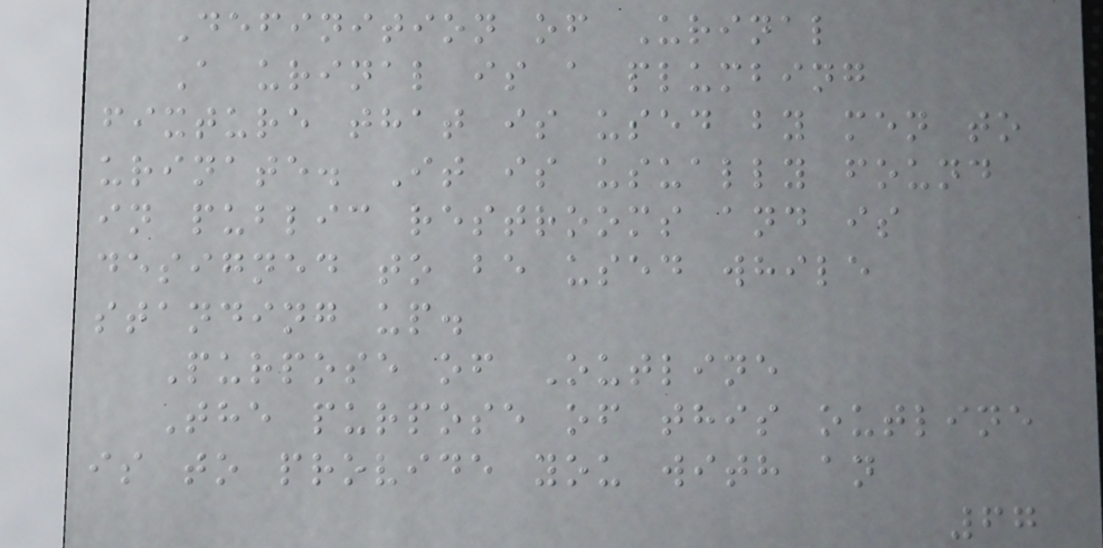Definition of Urinal
A urinal is a plumbing
fixture that is used by men to
urinate. It is usually found
in public restrooms and is
designed to be used while
standing up.
Purpose of Outline
The purpose of this outline
is to provide you with an
67
